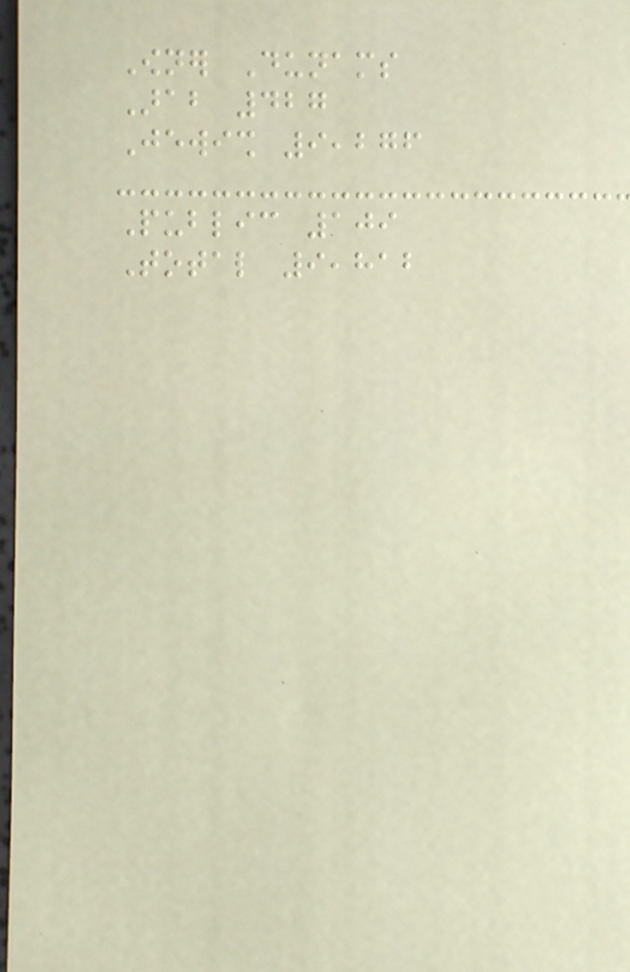Owner Dunams
Arab 427
Jewish 9,276
Public 109
Total 9,812
